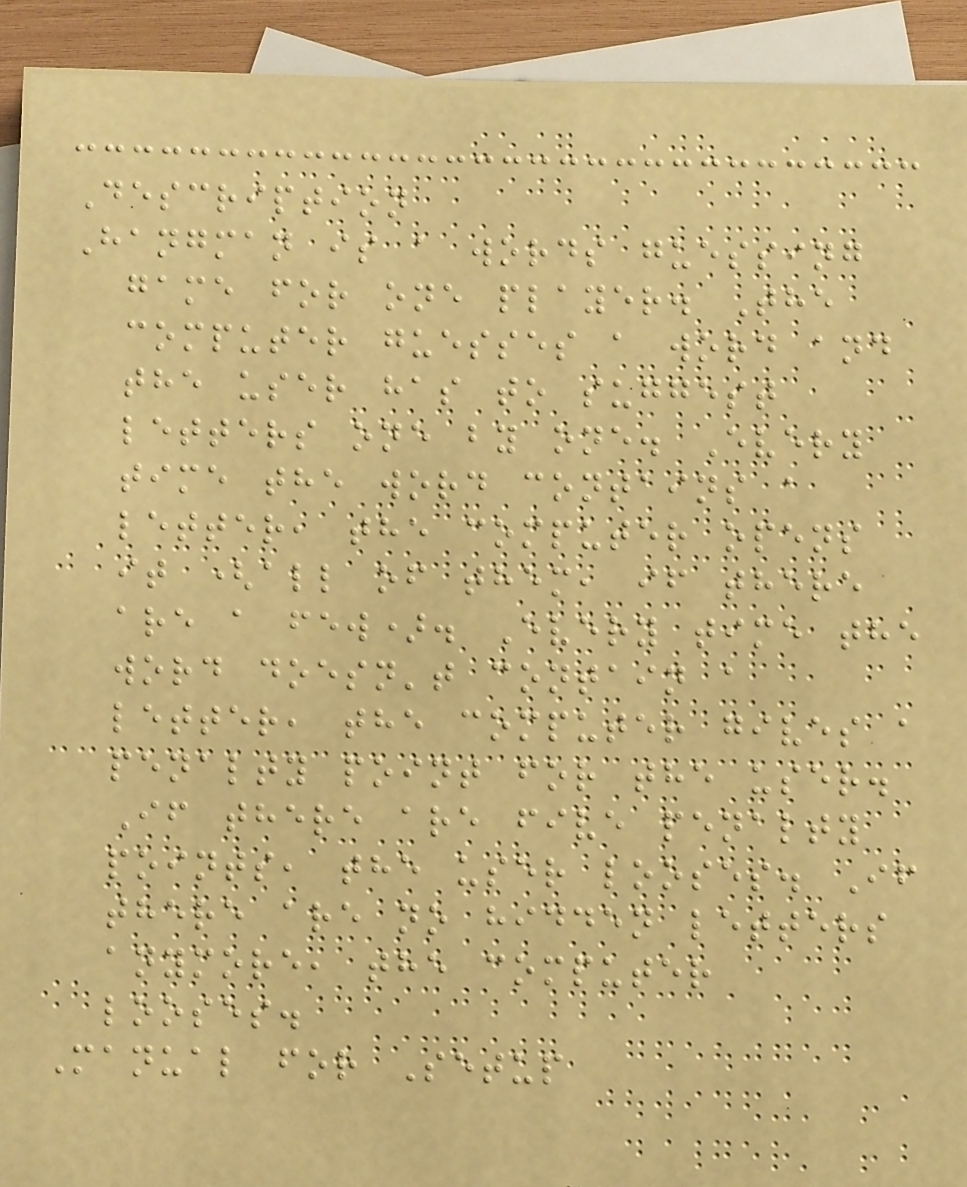Description
Hangman is a words guessing
game for one player. The
computer guesses a word and
the user has to suggest
letters one by one. Every
time the word contains a
letter, the computer opens
it (all of them, if there
are a few). Every time the
word doesn't contain a
letter, the computer gives a
penalty point for the user.
If there are five penalty
points, the user looses. If
there are no hidden letters
anymore, the computer
looses.
Manual for Setup
